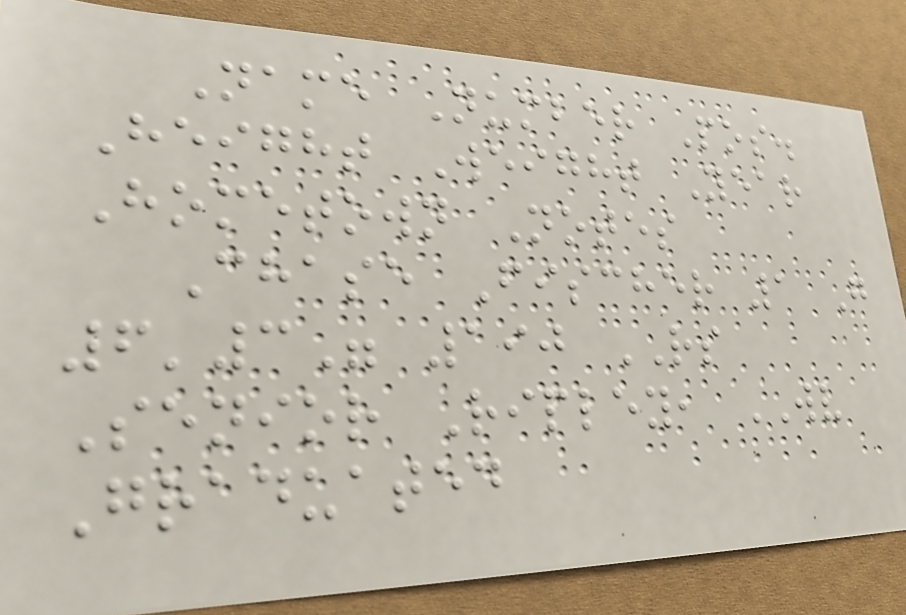Name Number Pos.
Height Weight Year
Hometown Notes
Chase Fischer 1 G
6'3" 190 RS
Senior Ripley, WV
Graduated
